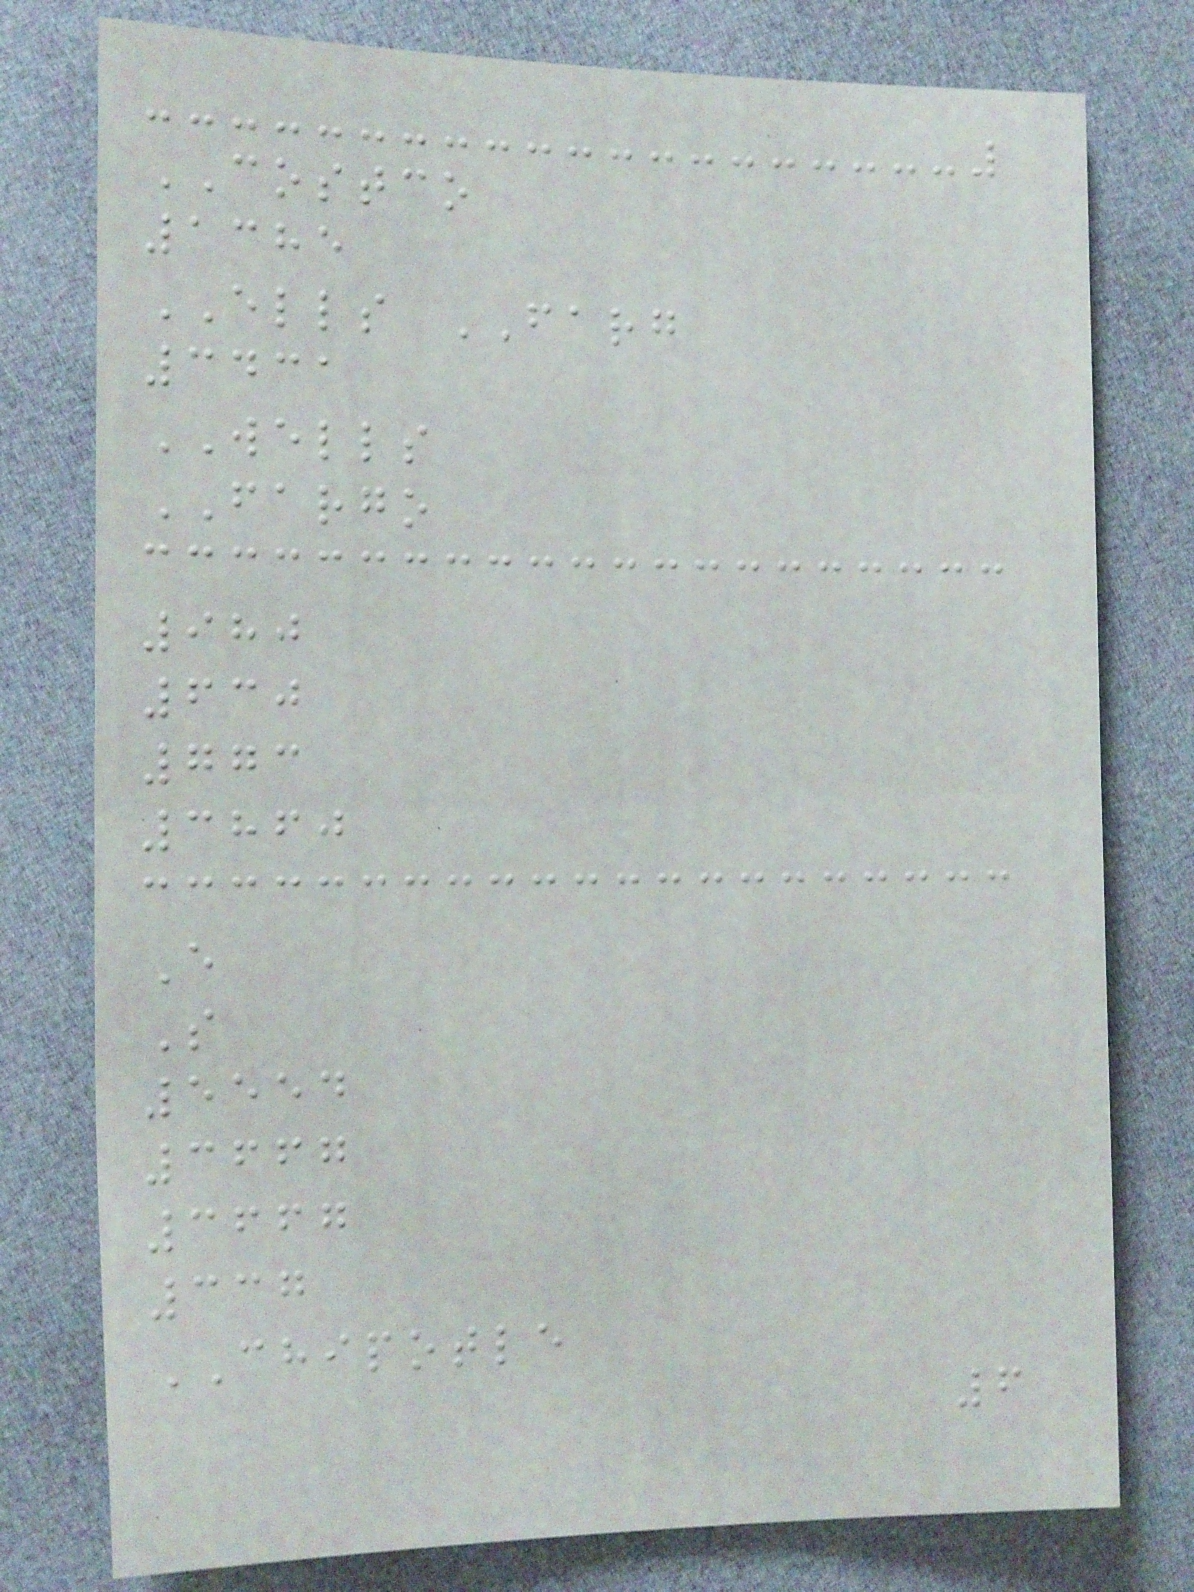COSTCO
1385
ELLS FARG
3431
WELLS
FARGO
980
630
773
3860
E
S
5554
3667
3667
337
CHIPOTLE
6
